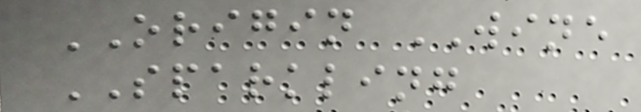ORIGIN WINE
SPARKLING
